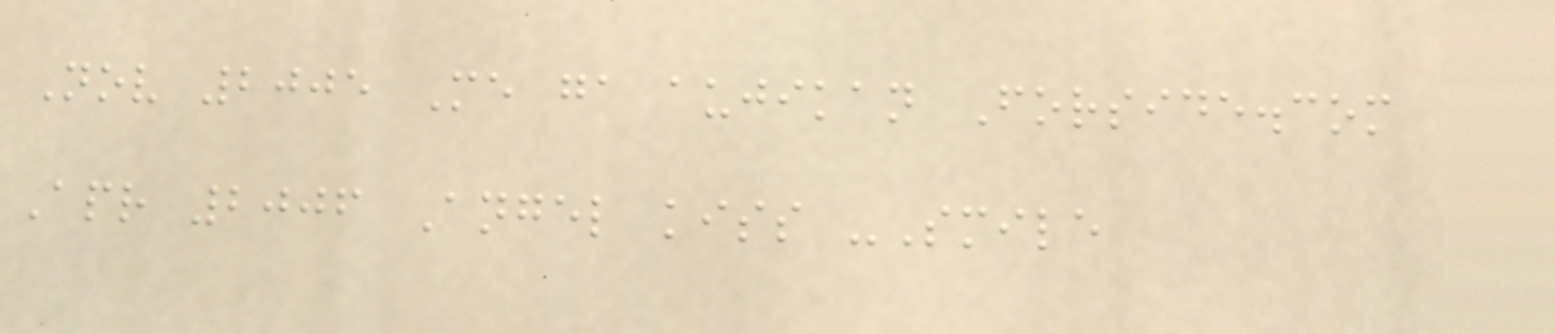Nov 2005 Me ga aujikan Forside.com
Apr 2006 Angel kiss -Smile
